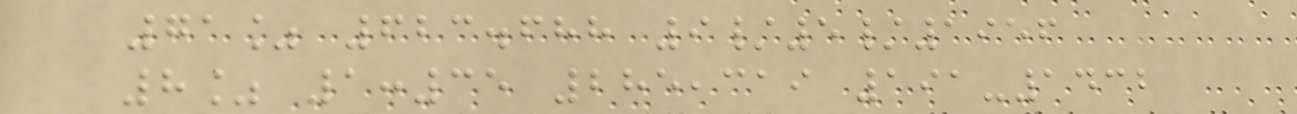71% 623.688 9/5/1956
8% 1:35 285,319 191-1432
